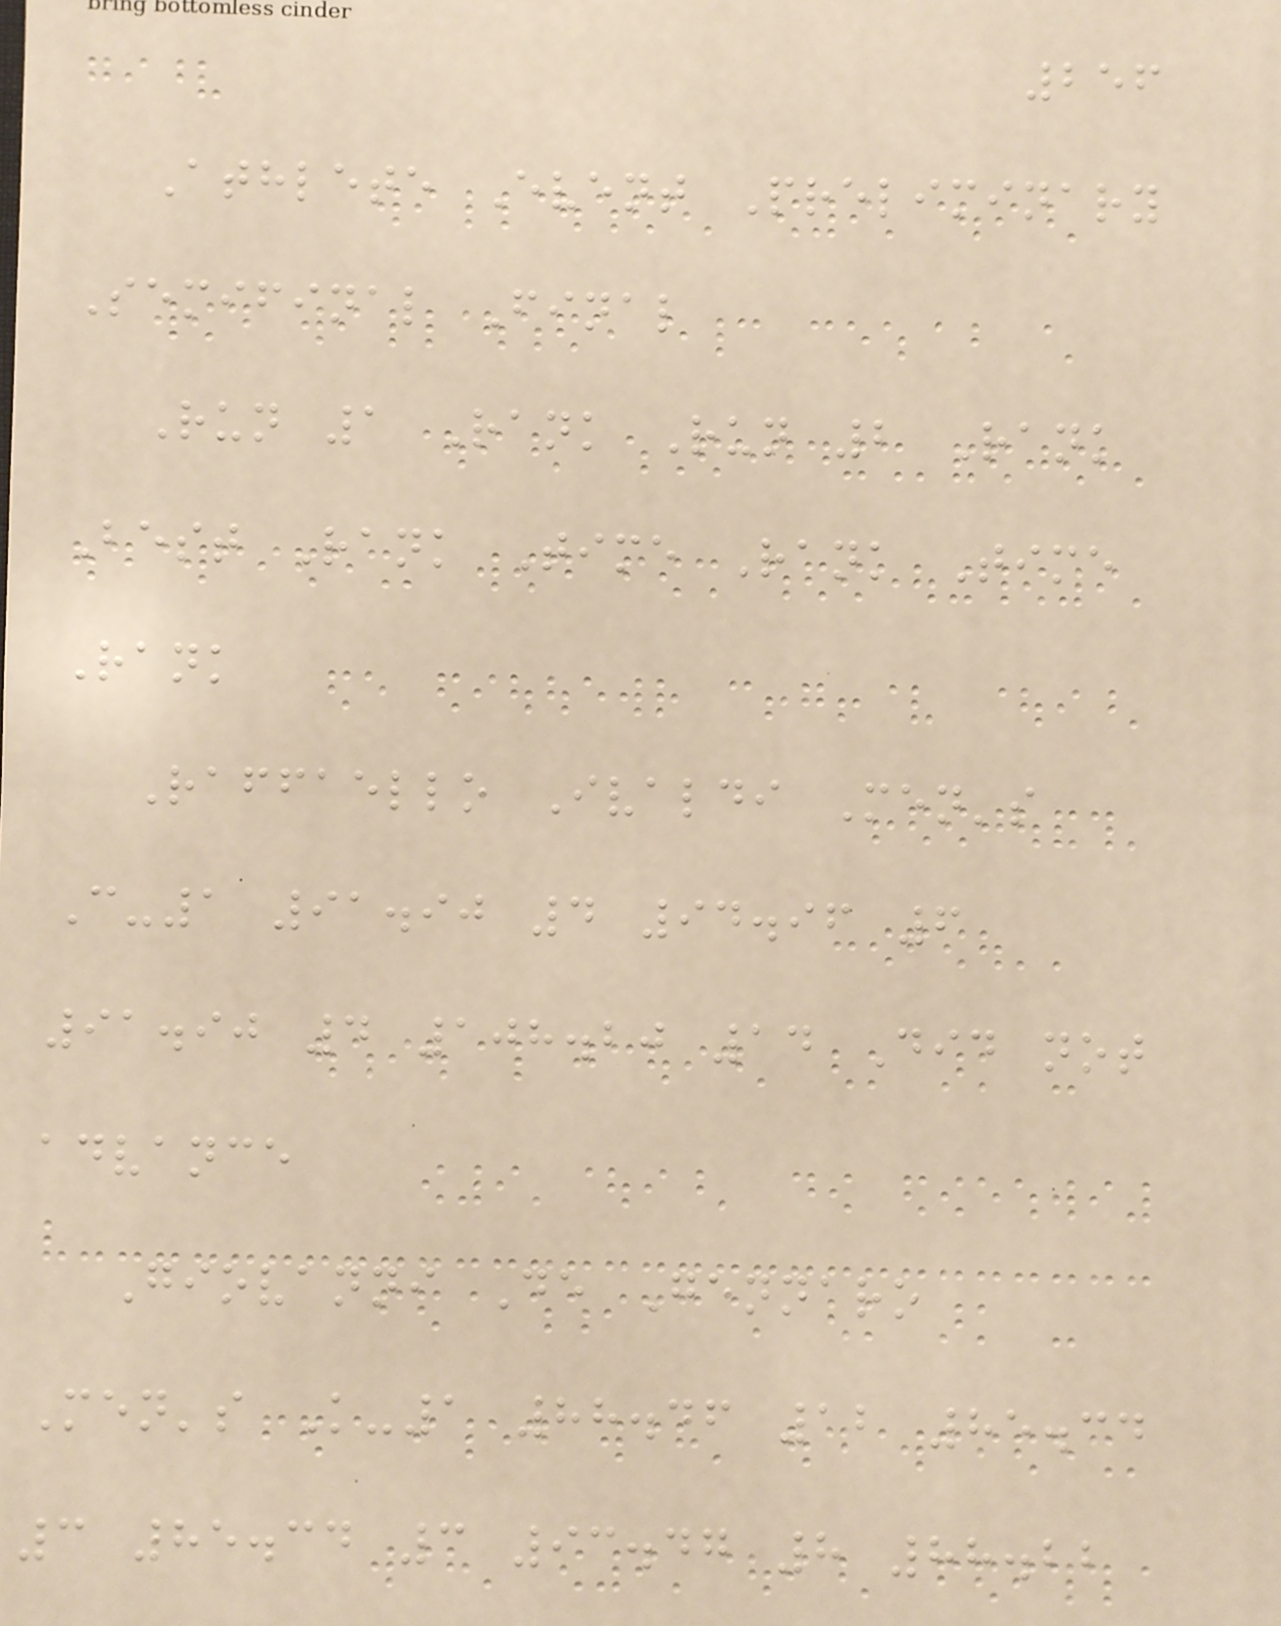256
Athlete Event Preliminary
Semifinal Final
Run 1 Rank Run 2 Rank
Best Rank Time Rank Time
Rank
Raffaello Ivaldi Men's
C-1 91.90 4 94.96 6
91.90 4 108.20 14 Did not
advance
Giovanni De Gennaro
Men's K-1 88.46 12 85.34
3 85.34 3 93.47 8 88.22
